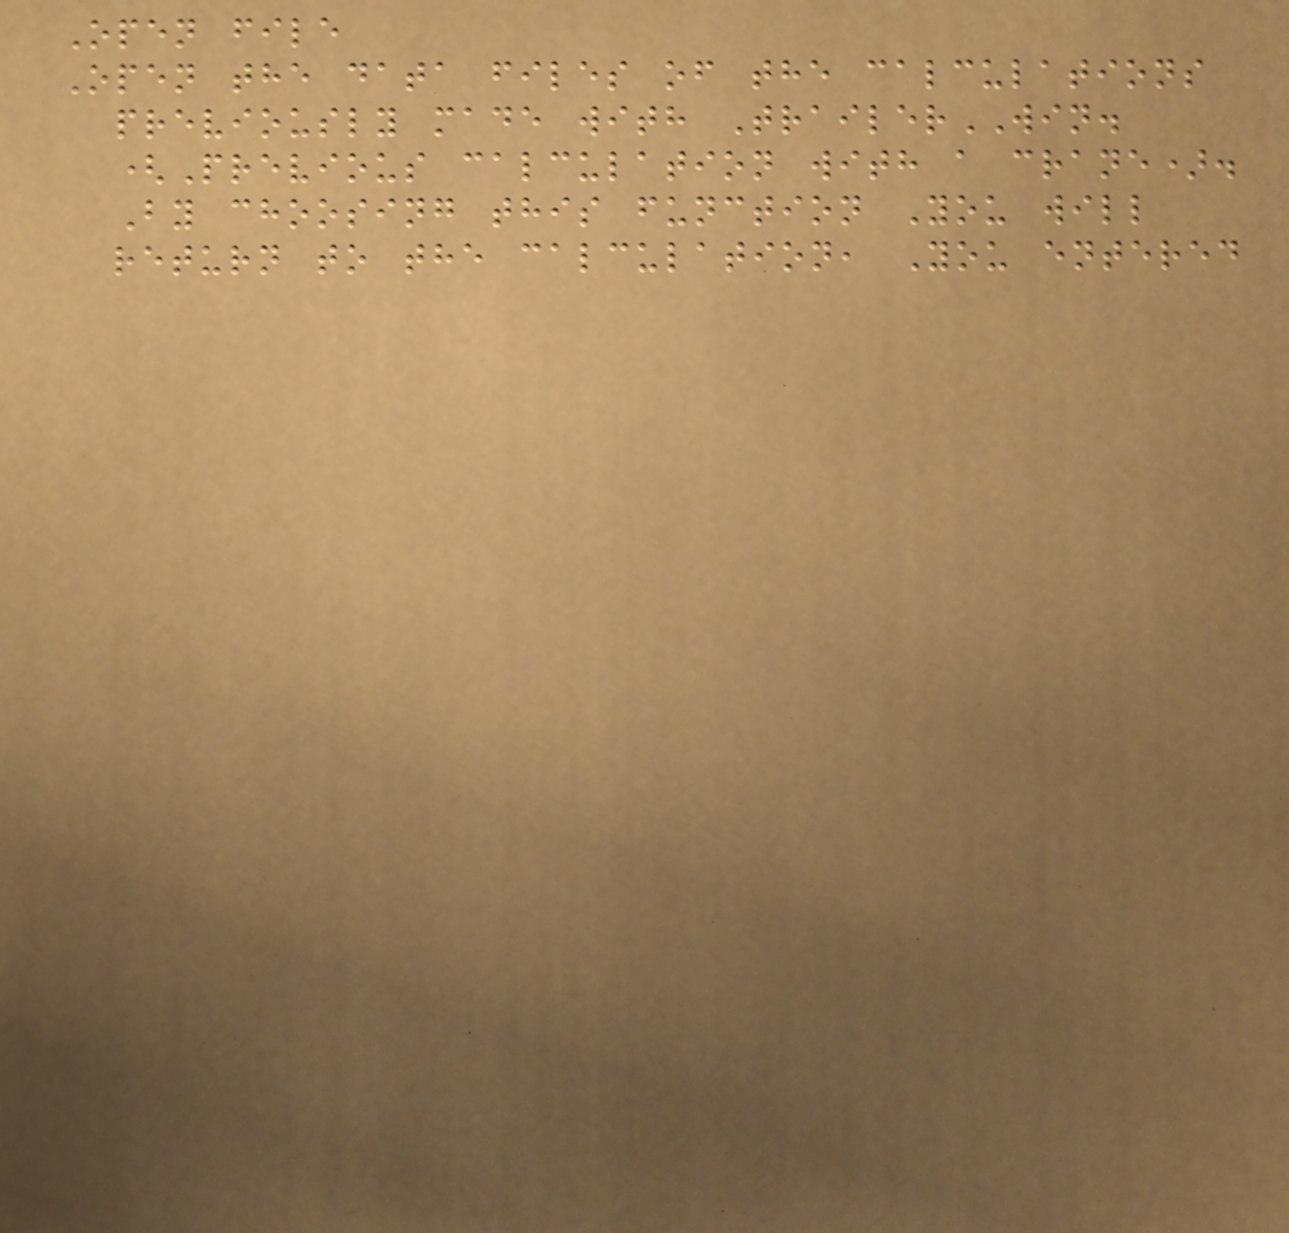Open file
Open the data files of the calculations
previously made with TrailerWIN.
(Previous calculation with a crane).
By choosing this function You will
return to the calculation, You entered
